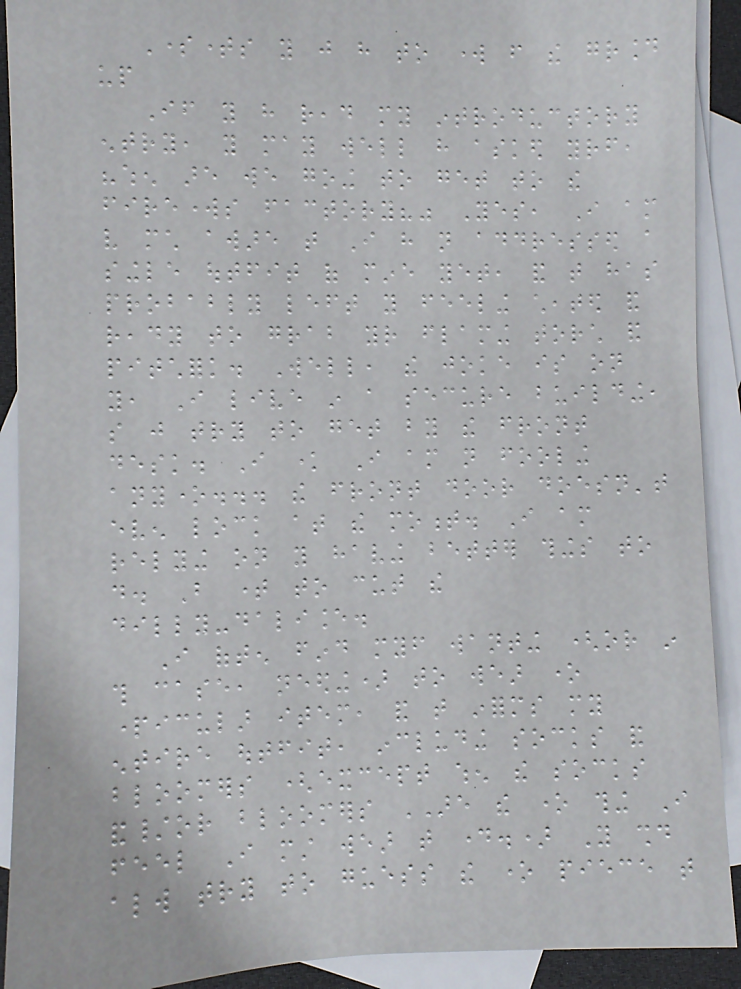Sometimes you just have to work from the ground
up
If you have read my introductory
entry, you may well have asked yourself,
"when are we going to get to the
fireworks factory?" Yes, I am
very much aware that I have not addressed a
single outfit of mine yet, and that has
probably left you feeling cheated and
ready to grab your flaming torch and
pitchfork. Well, the joke is on
you, I live in a secure building,
so just try to get by the front
desk. I know I am not fooling
anyone... the front door doesn't
even lock at the moment. I am
relying on you having better things to
do. But time to cut the
dilly-daliance.
I often find myself wanting (or in
this case, needing) to wear one
particular item, and that informs my
entire outfit, including socks and
bloomers (except when the socks
and/or bloomers ARE the one thing I
feel I must wear that day.) You should
always try to guess the one piece that
